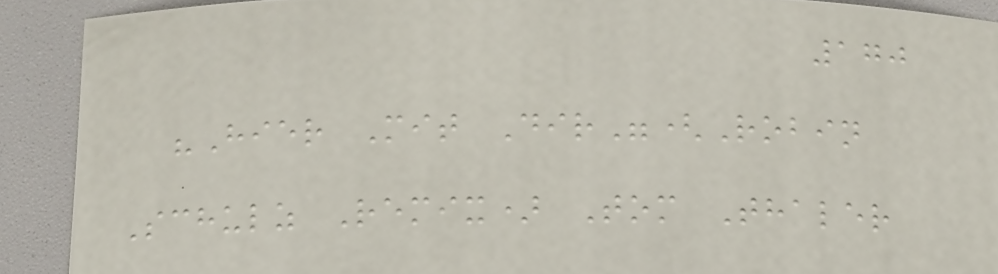170
"Hier Mit Dir"(Robin
Schulz Remix) Tom Thaler
